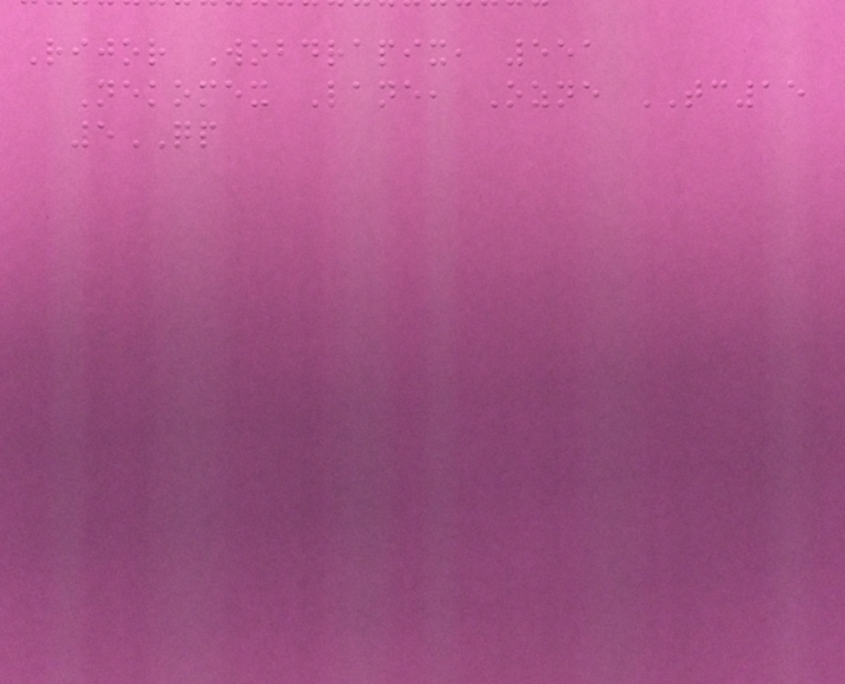Rijor Wobdrapix, 551
Nekomex Lane, Ozne TC15
5QP
